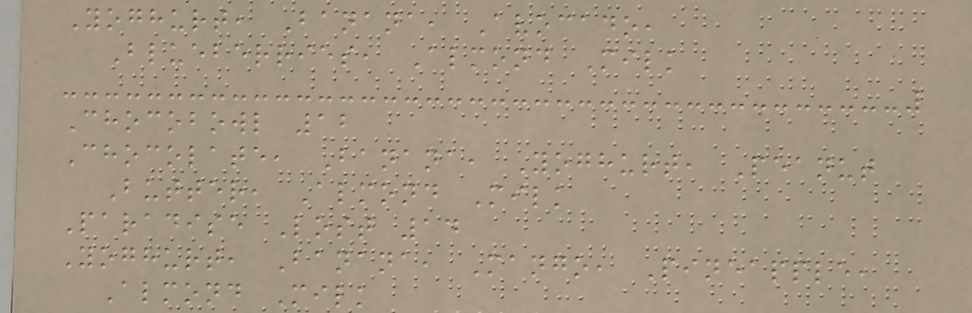Yoghurt, Banana, Avocado,
Blueberries, Almond Milk
Chocobowl 12
Chocolate, Banana, Yoghurt, Peanut
Butter, Almond Milk
Paradise Lost 14
Yoghurt, Banana, Mango, Pineapple,
Almond Milk
